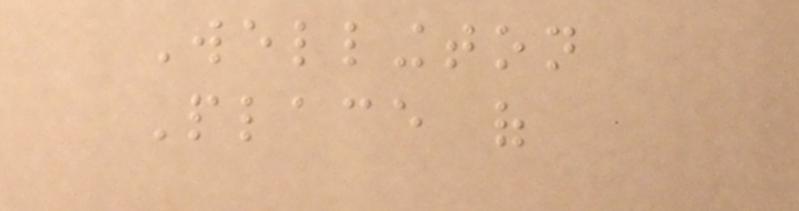Wellington
Place of
